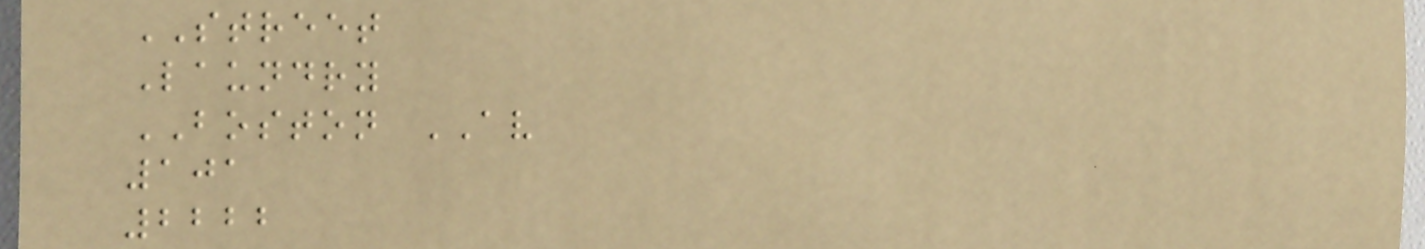STREET
Laundry
BOSTON AV
101
2222
